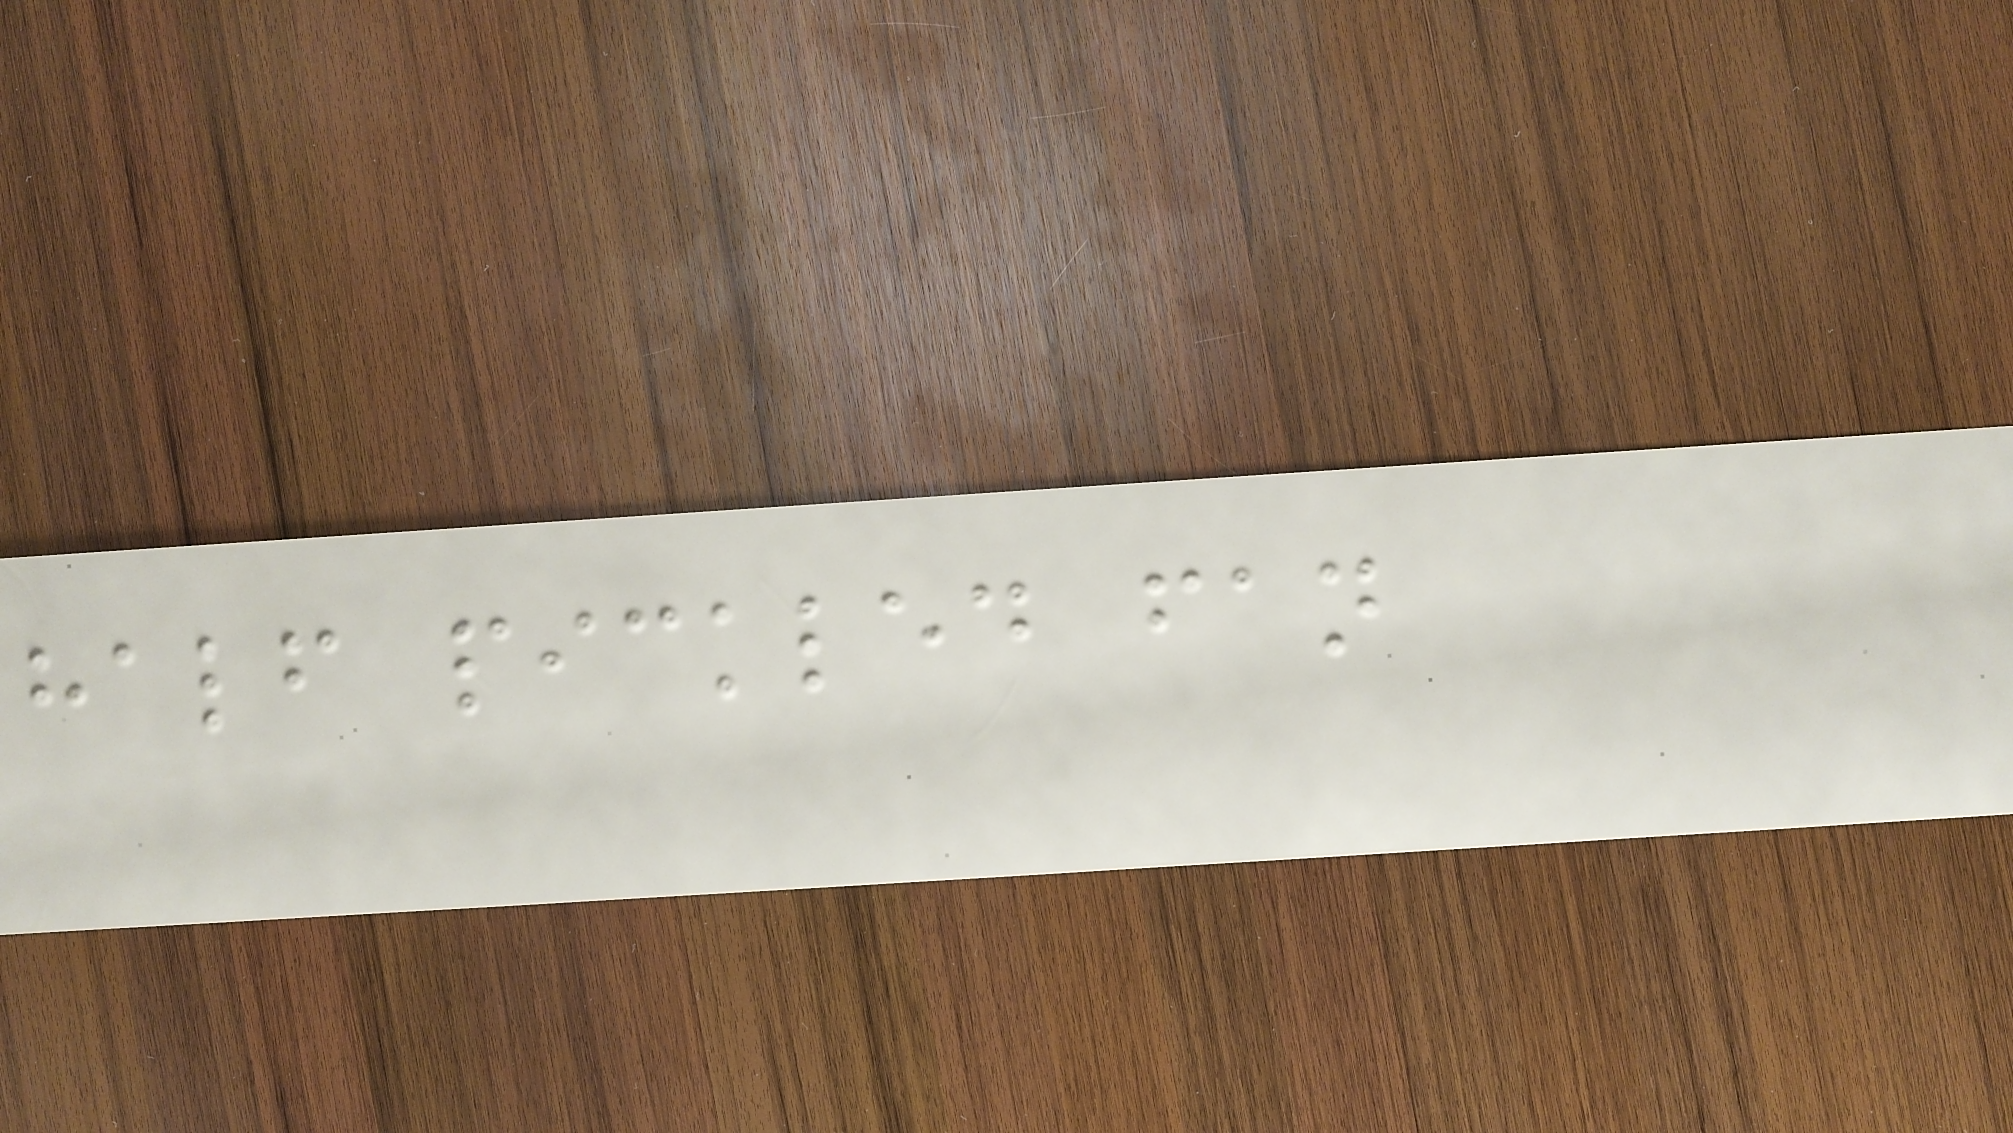half pickled fan
